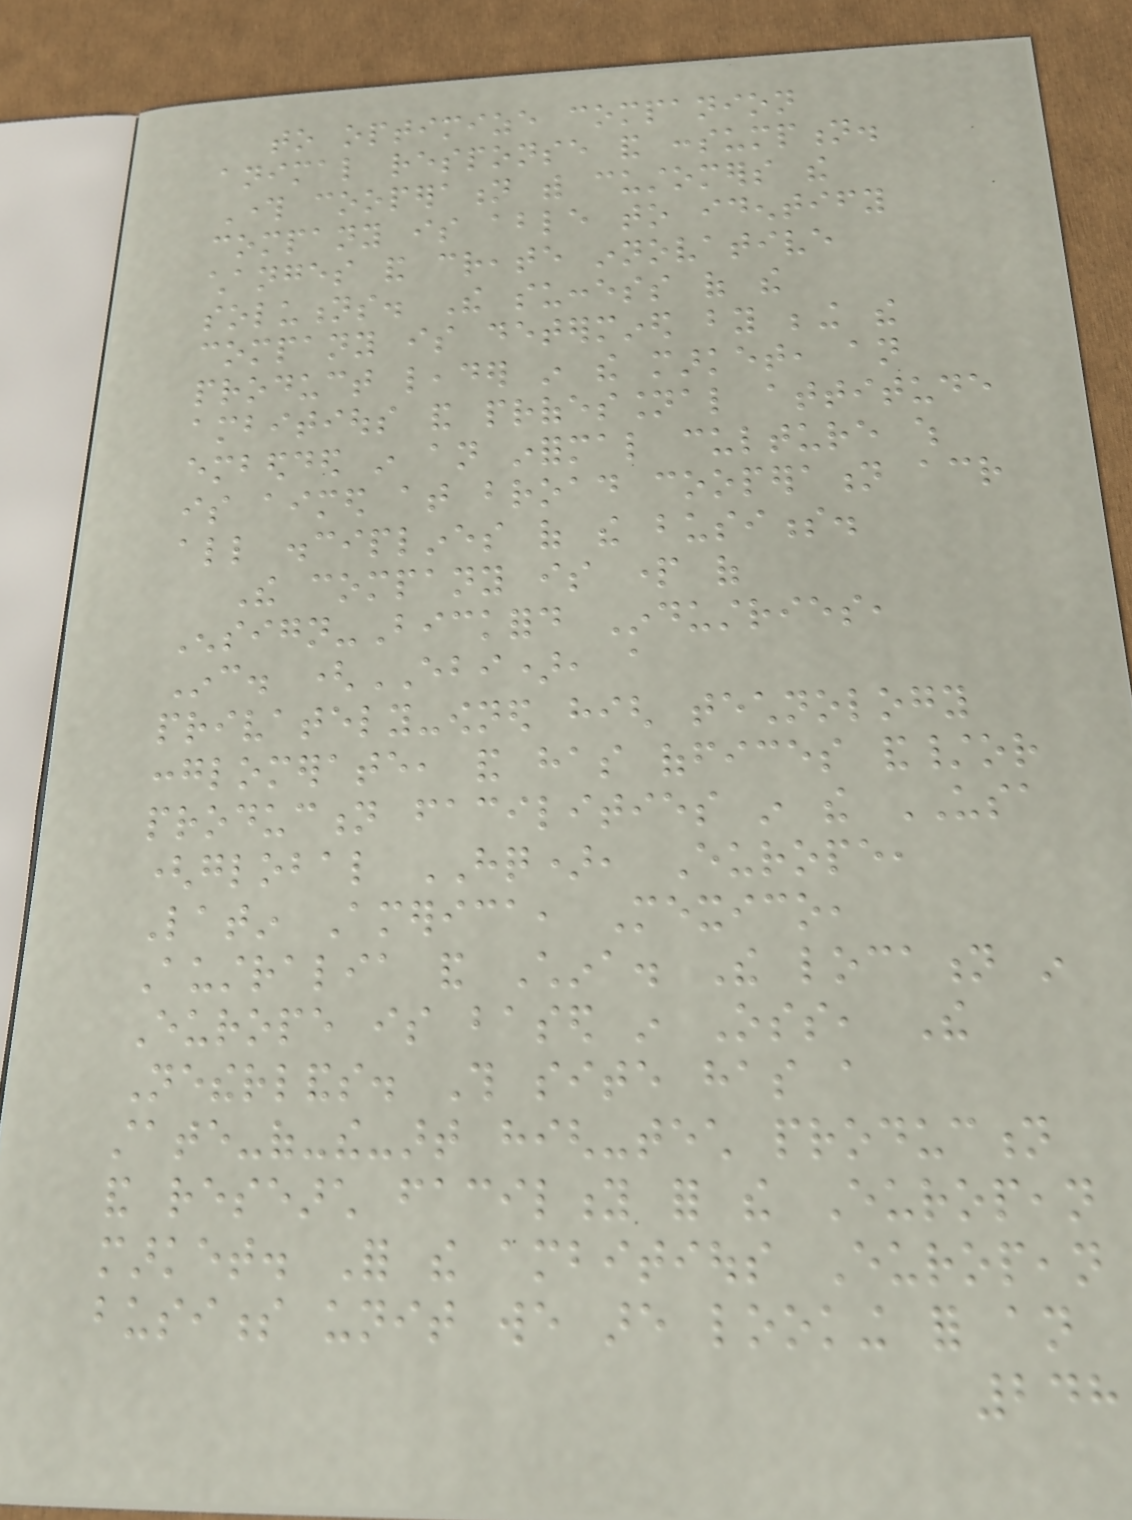to optimize companion
animal response and consumption.
Through cooperation with customers the
company is able to identify
changes and create innovative
solutions. The success of the
company is determined by being the
product leader in the market, an
ambitious and professional attitude
embedded in an informal culture which
is aimed at broad cooperation across
all disciplines of the business.
The company is part of
Ensign-Bickford Industries,
Inc. (EBI), a
privately-owned high technology
conglomerate, and has offices and/or
production facilities in the USA
(global HQ), Europe,
Latin America, Mexico,
Australia and China. The location in
Europe is based in Oss, The
Netherlands. This site has a
state-of-the-art high-tech production
and research facility for the European
market. For the ambitious European
business unit we are looking for an
248
